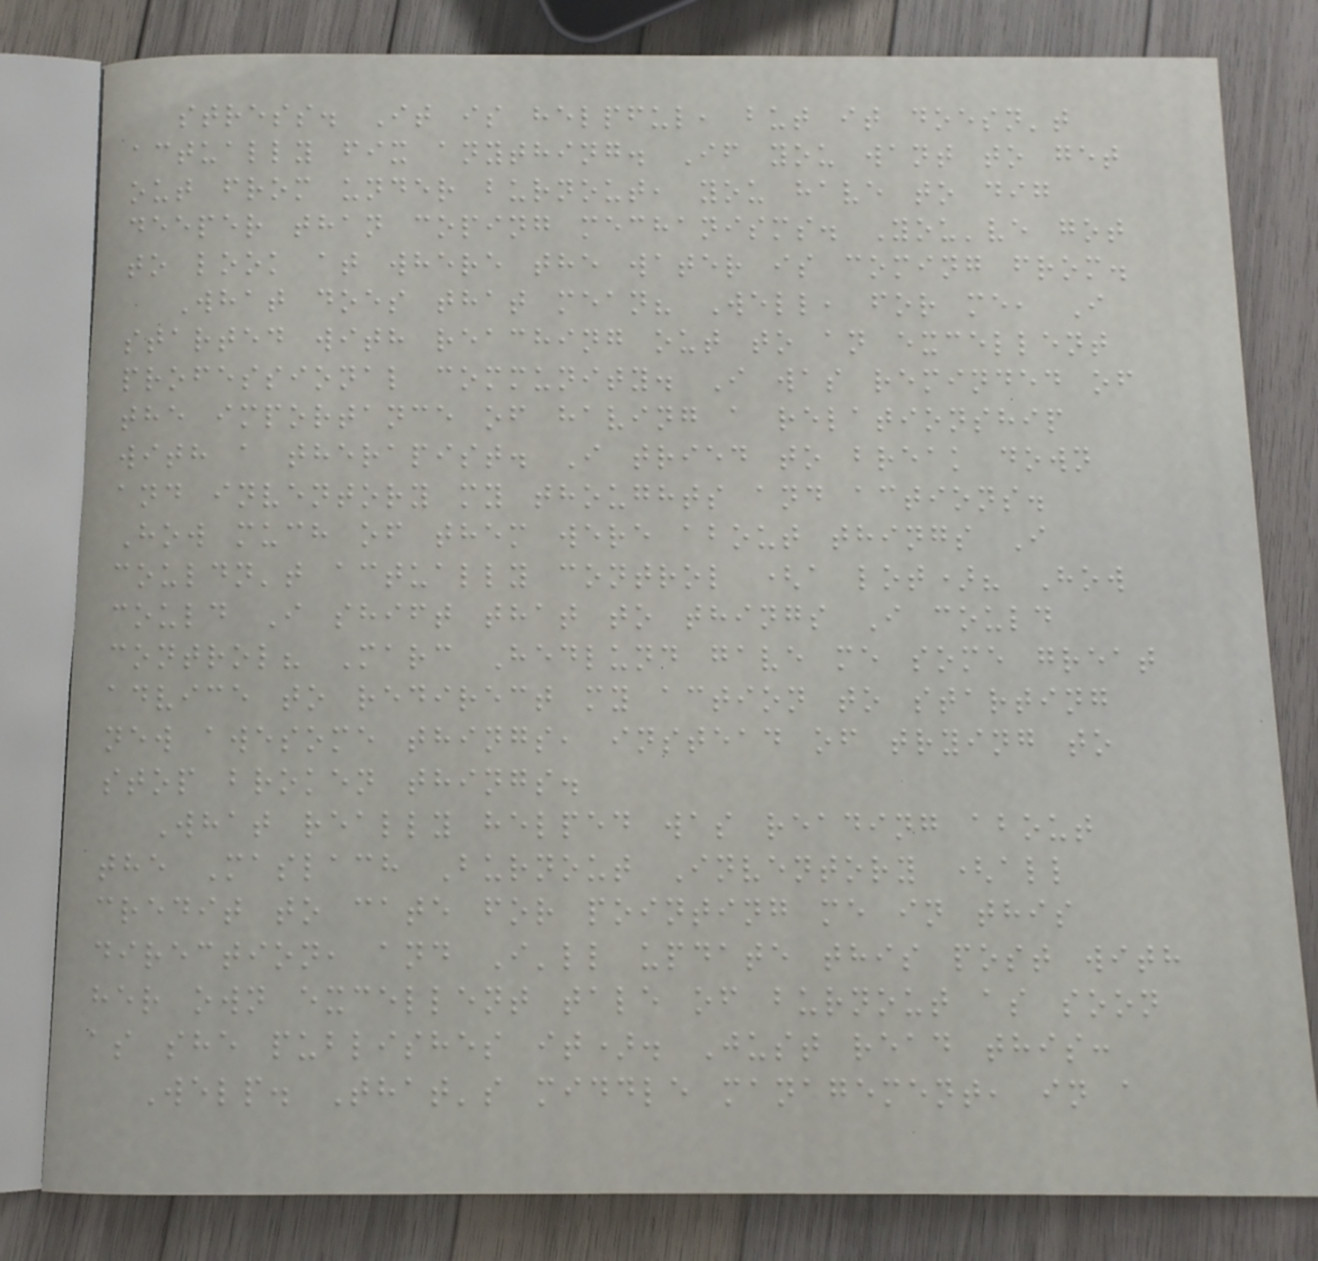stress. It is helpful, but it doesn't
actually fix anything. If you want to get
out from under burnout, you have to dig
deeper than coping mechanisms. You've got
to look at where the water is coming from.
What does that mean? Well, for me, I
started with reaching out to an excellent
professional community. I was reminded of
the importance of having a relationship
with a therapist. I tried to break down
and inventory my thoughts and actions.
How much of them were about things I
couldn't actually control (a lot)? How
could I shift that to things I could
control? Marc Hedlund gave me some great
advice to redirect my action to starting
new awesome things, instead of trying to
stop broken things.
What really helped was reading about
the Maslach Burnout Inventory (all
credit to cate for pointing me in this
direction, and I'll update this post with
her own excellent tale of burnout as soon
as she publishes it). Just read this:
Welp. That's middle management, in a
